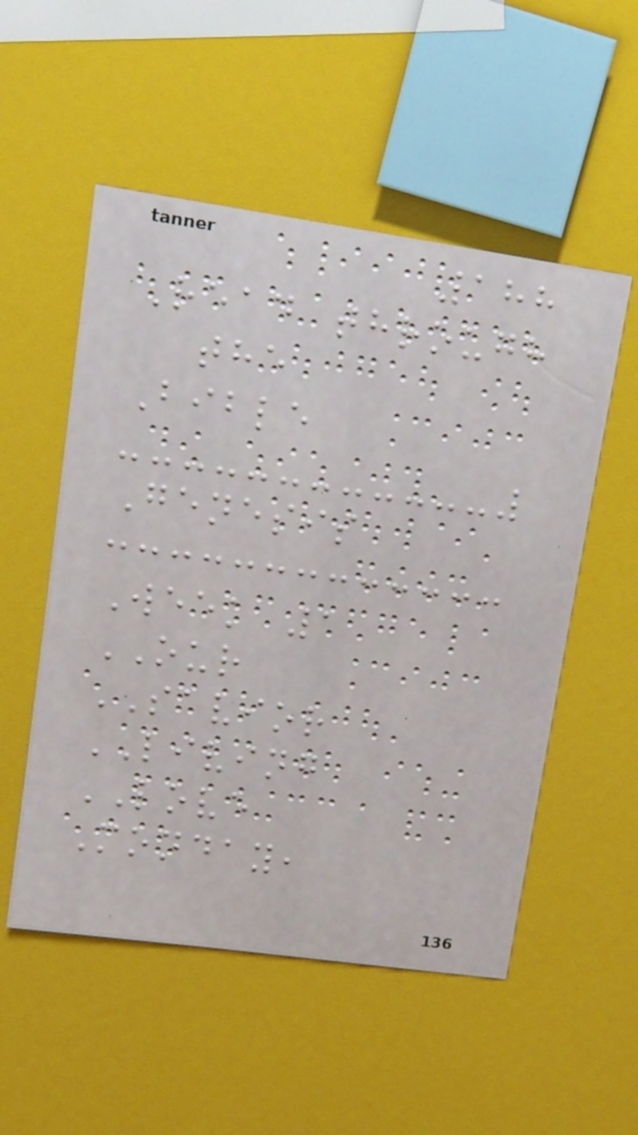188
Read through
the
Bible
Genesis
Week 1
OUR
SAVIOR
LIVING
LOVE
Monday,
